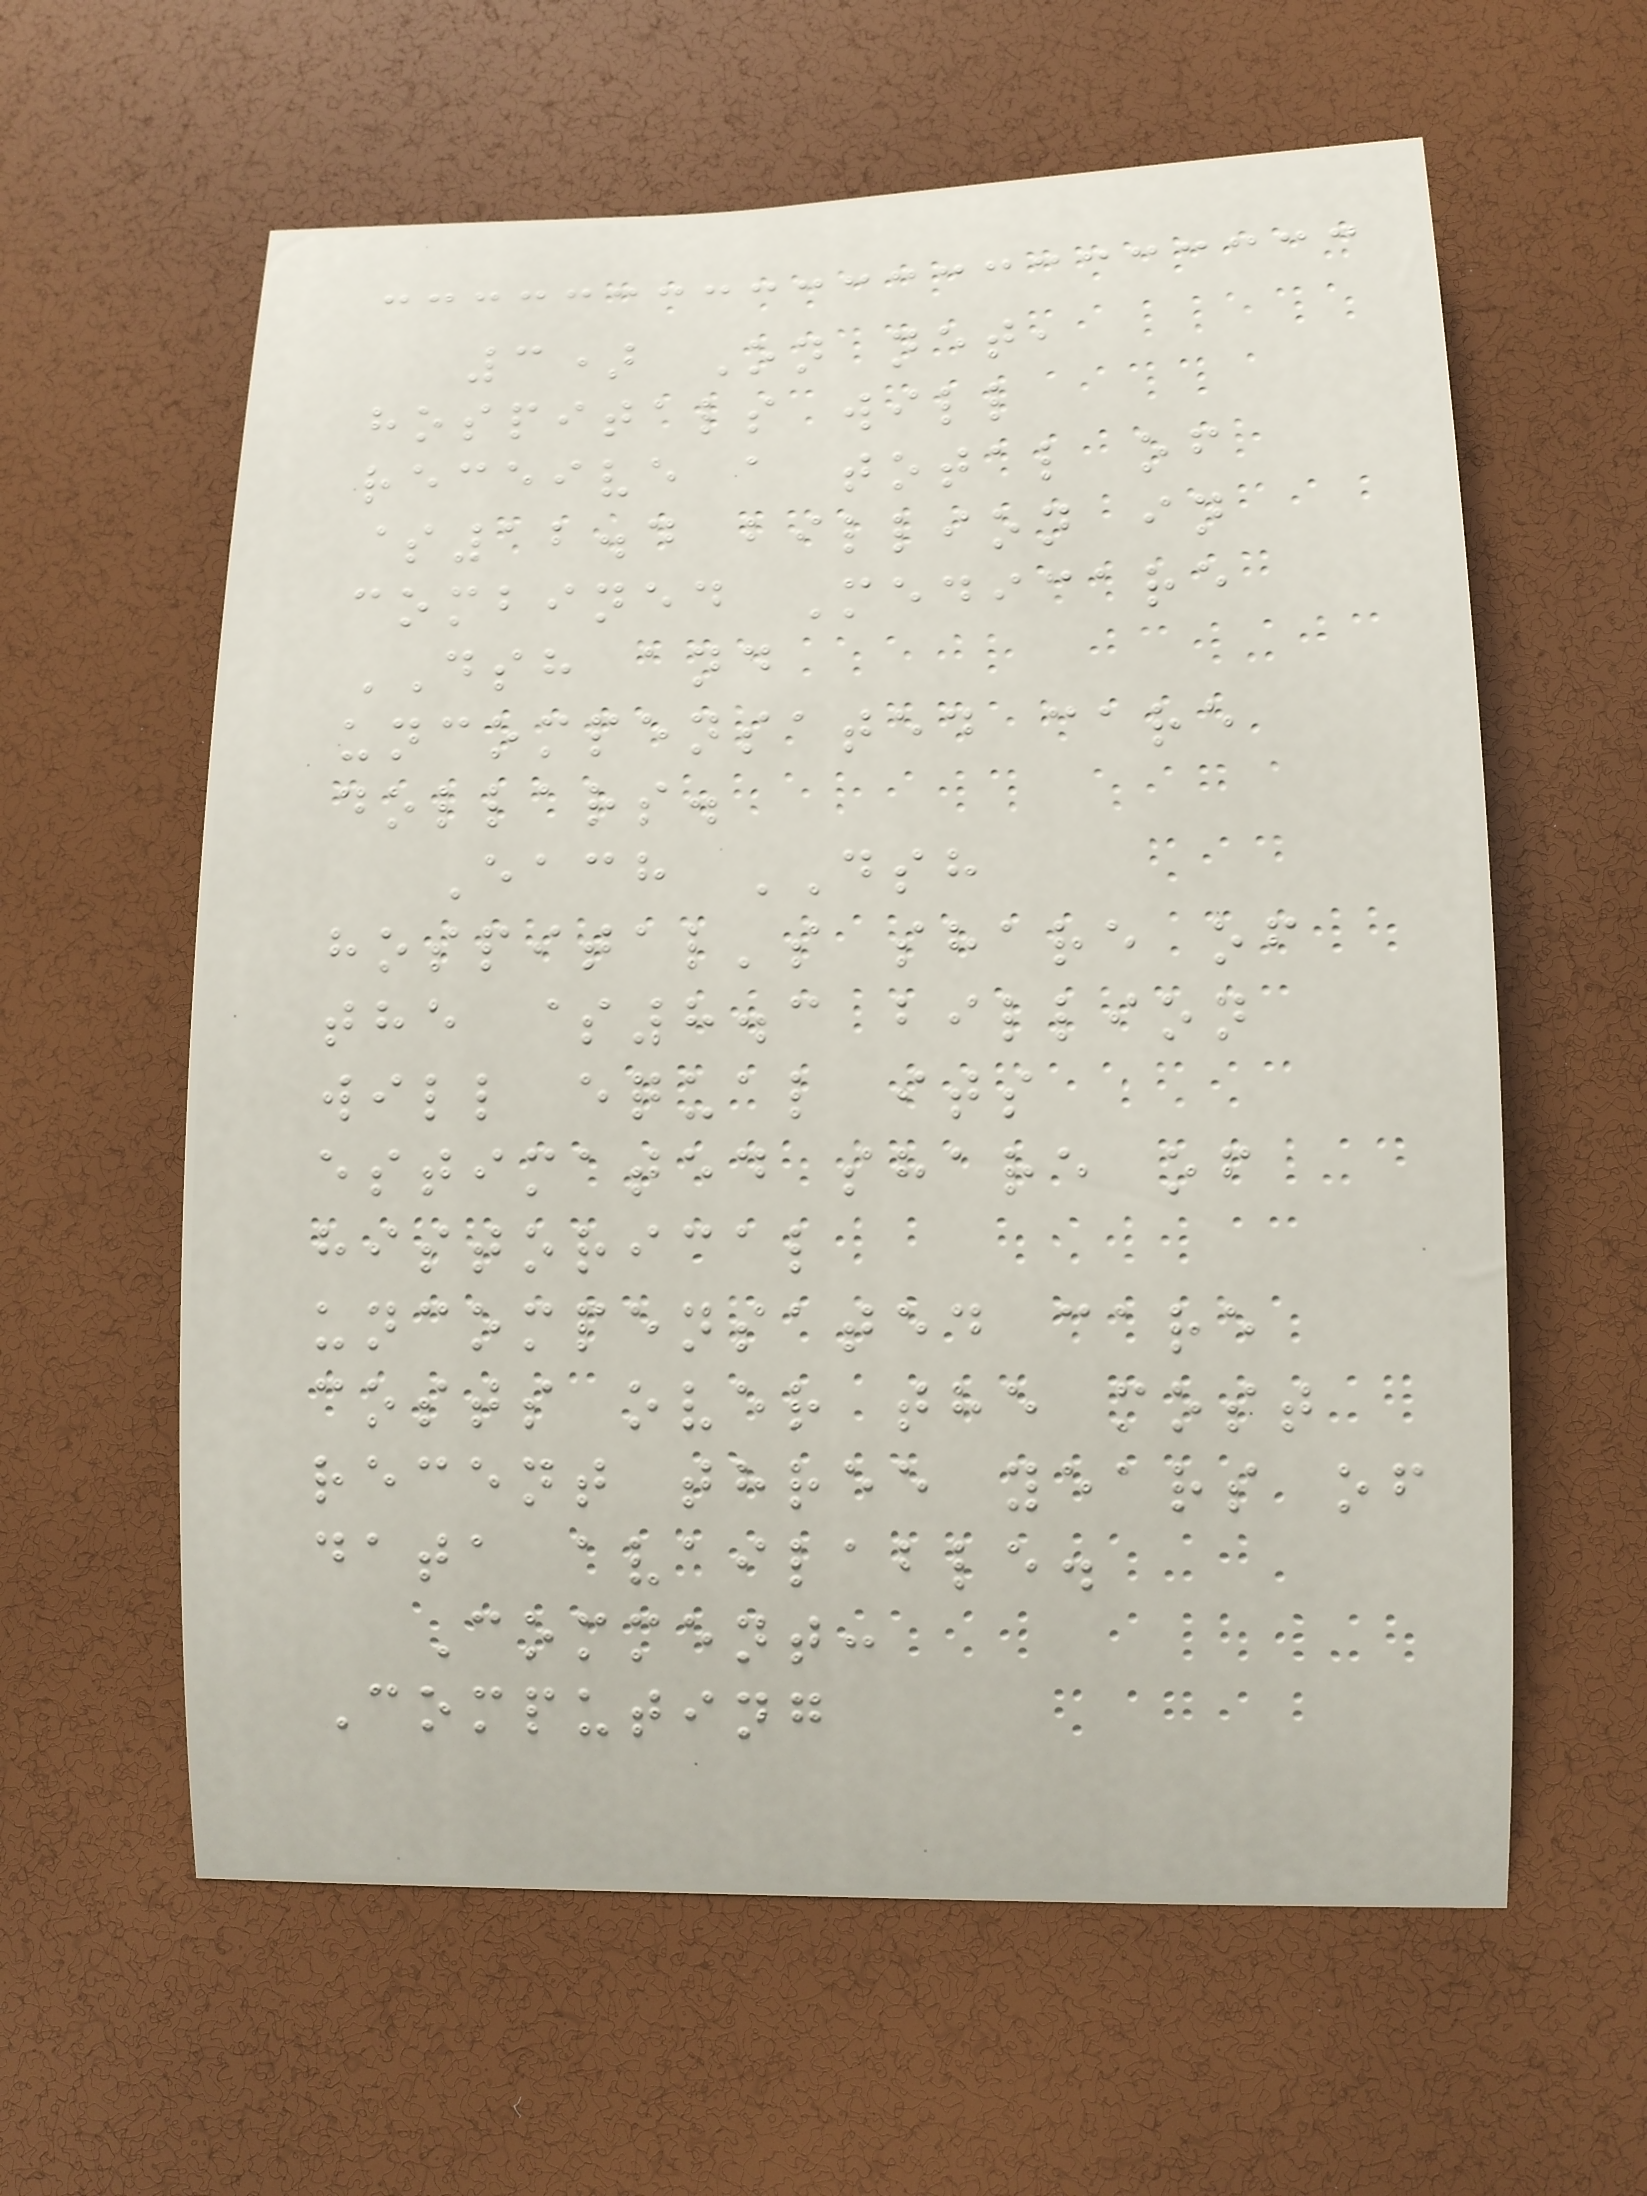3) On net,
hospitals will
receive a total of
$12.4 billion in
combined Medicare
DSH and
uncompensated care
dollars.
Each DSH
hospital's share of
the $8.3 billion
will equal its
estimated share of
historical
uncompensated care
costs over the most
recent three years of
data available.
Comment:
Computing
